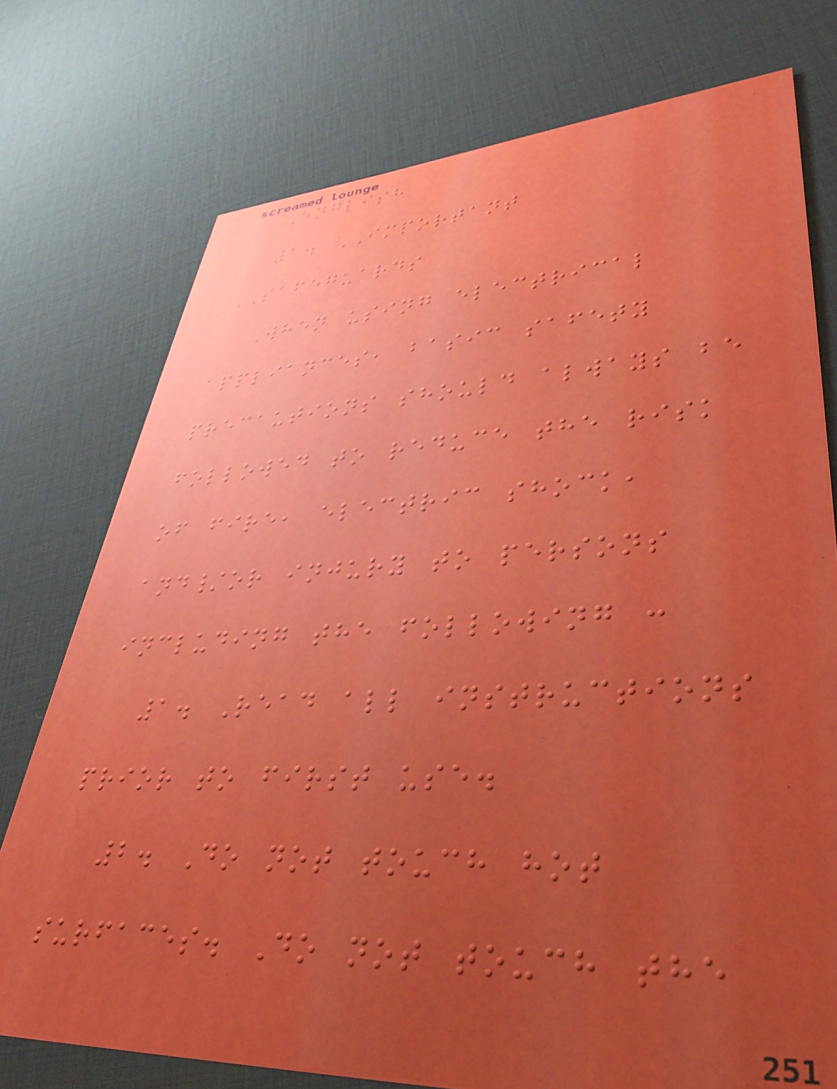English
1. IMPORTANT
SAFEGUARDS
When using electrical
appliances, basic safety
precautions should always be
followed to reduce the risk
of fire, electric shock,
and/or injury to persons
including the following :
1. Read all instructions
prior to first use.
2. Do not touch hot
surfaces. Do not touch the
